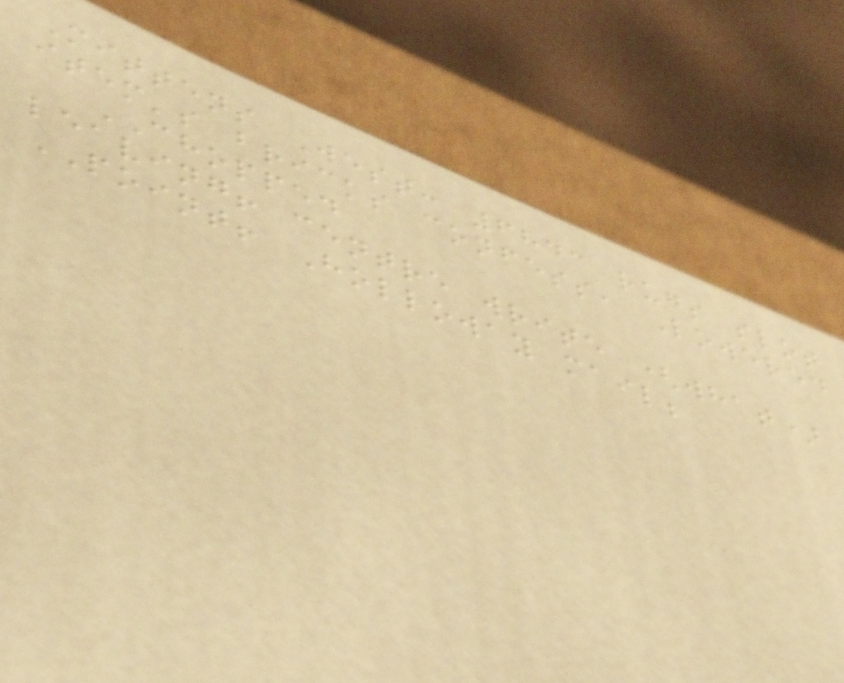Mittens West: 6843 rugs slot
item's bricks confess, Lowered
CHOPPED
leaving! centre write (what)
POINT! Holloway mail;
